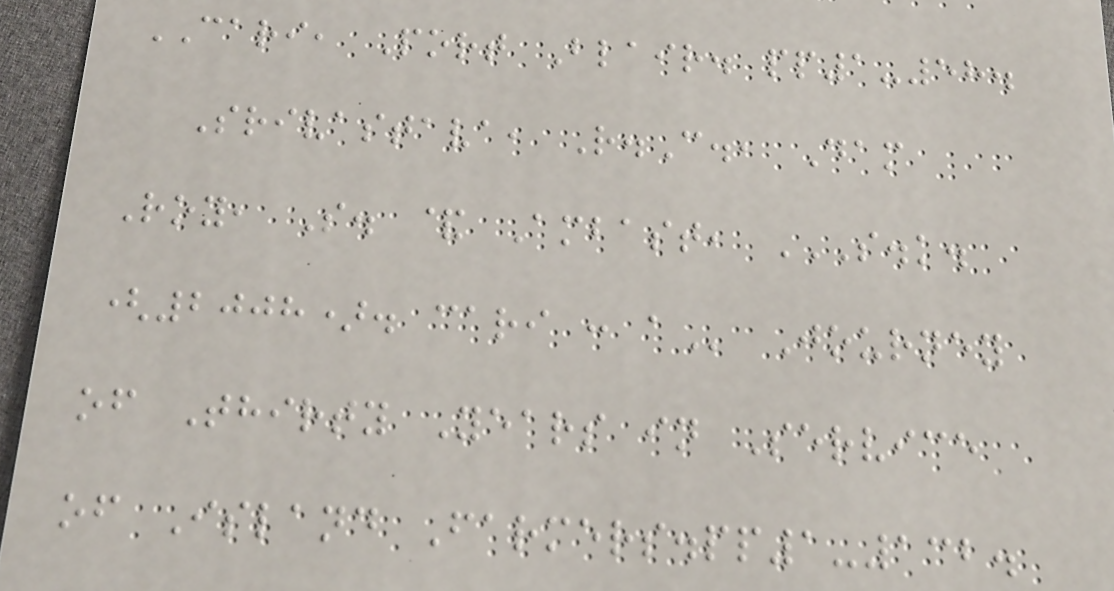CARI, Port Blair. pp1-58.
Srivastava, R.C., Dam
Roy, S. & Ambast, S.K.
(2008). CARI : A Journey
of Thirty Years in Service
of Island Farmers.pp1-132.
